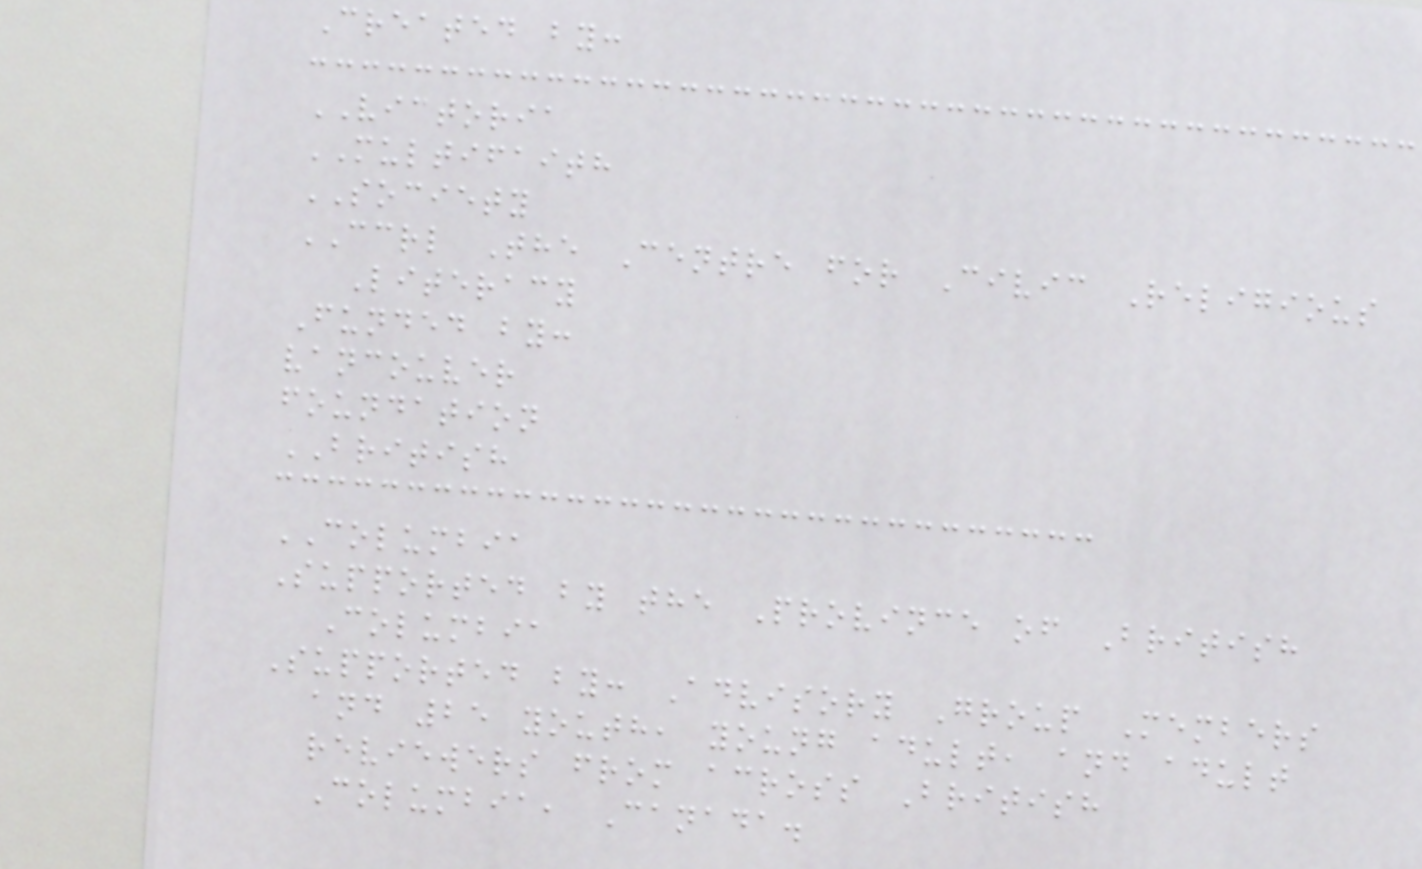Created by:
VICTORIA
MULTIFAITH
SOCIETY
CCRL The Centre for Civic Religious
Literacy
Funded by:
vancouver
foundation
BRITISH
COLUMBIA
Supported by the Province of British
Columbia
Supported by: Advisory Group Members
and 25 youth, young adult, and adult
reviewers from across British
Columbia, Canada.
